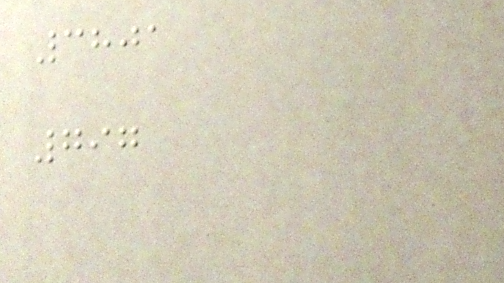3801
797
